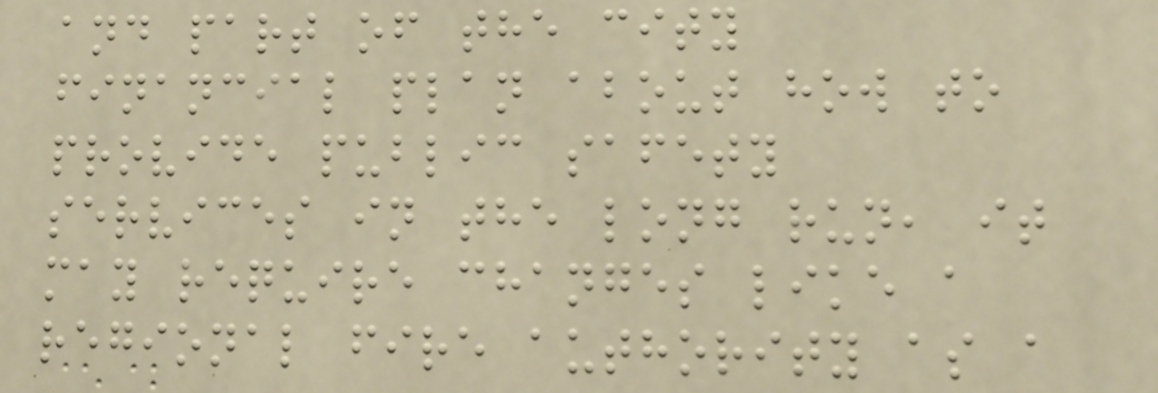and part of the city
financial plan about how to
provide public safety
services in the long run, it
may require changes like a
regional fire authority as a
